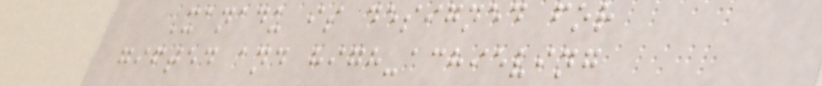Xanadu is designed for
gifted and high-achieving
